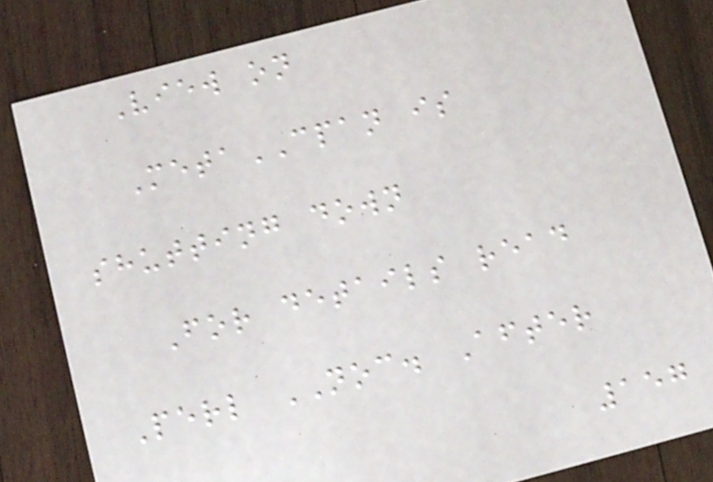View on
MetaCPAN is
shutting down
For details read
Perl NOC. After
157
